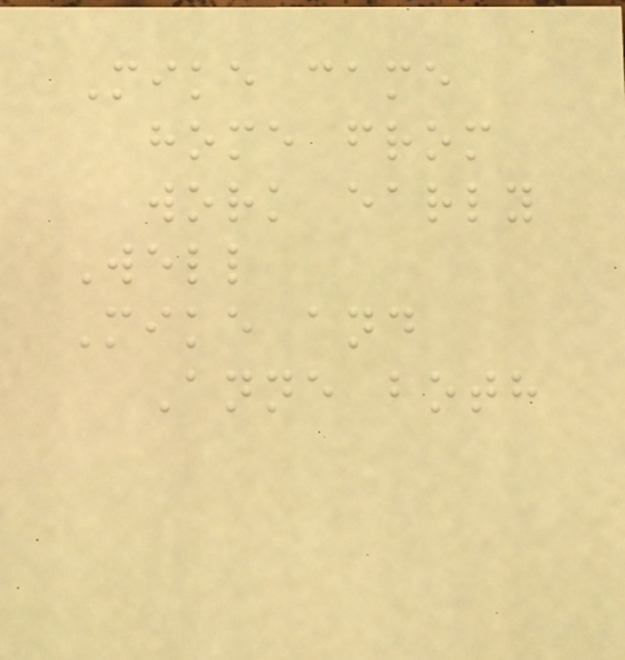Mike came
home from
work early
Well
Mike and
Anne both
